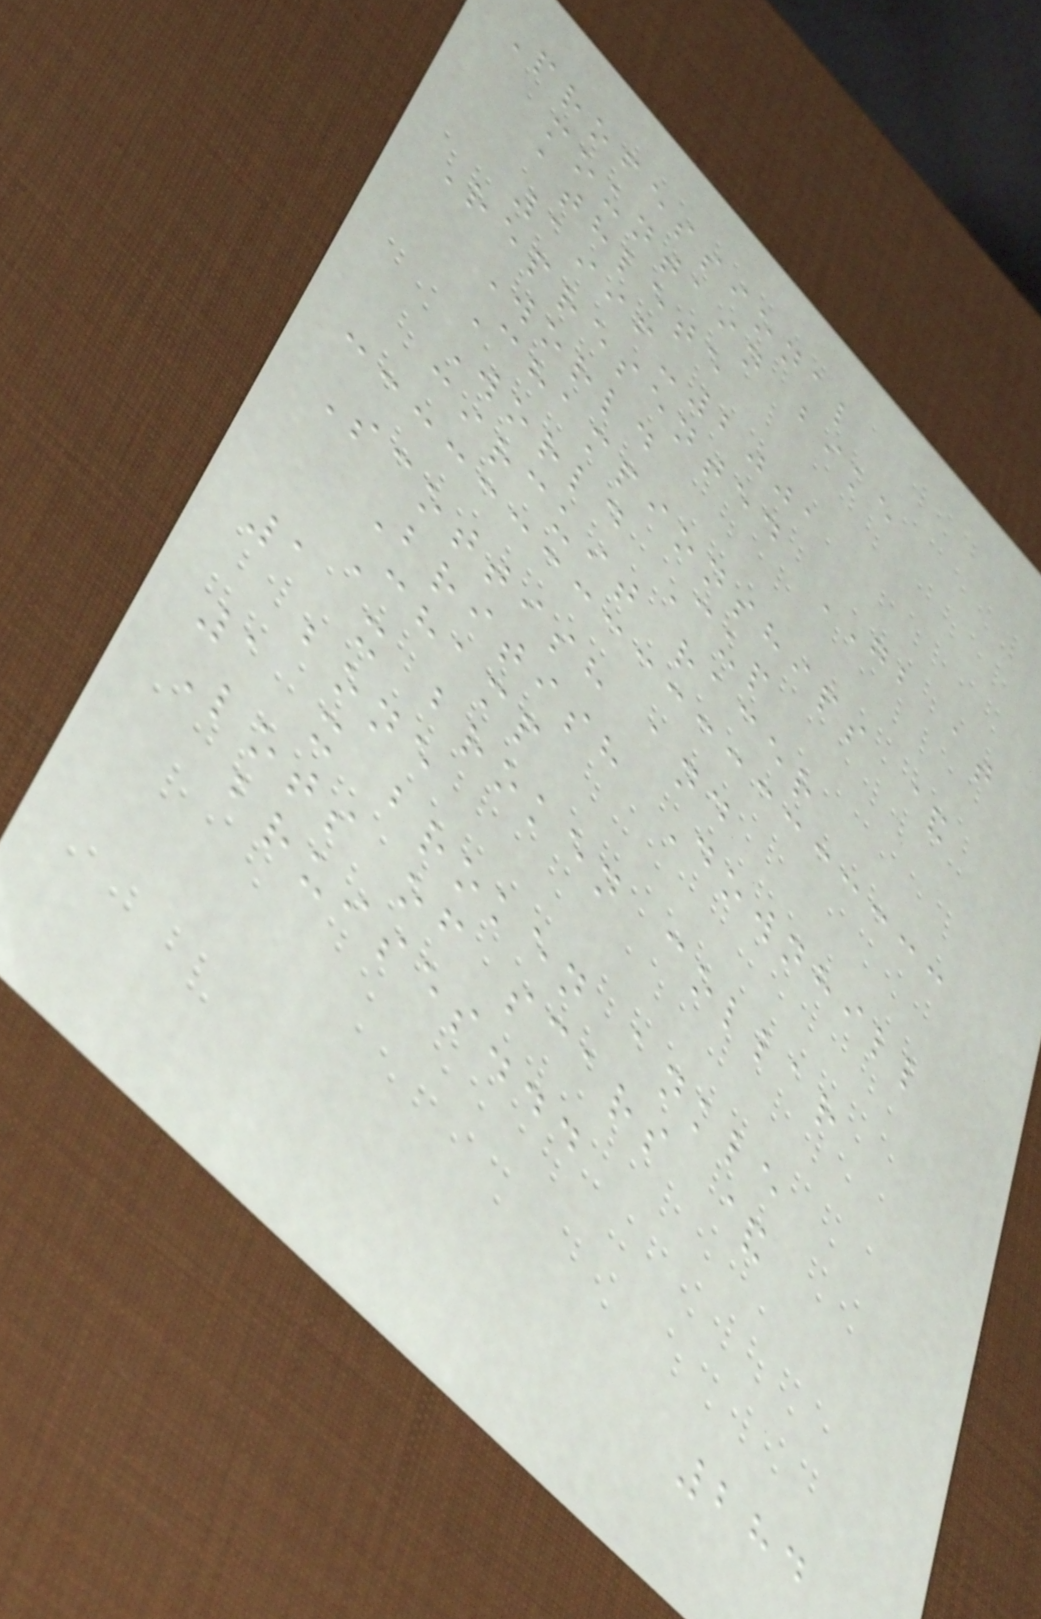Professional
mountain bike
athlete
1996-2001
Represented GB at
World
Championships &
World Cup
circuit racer
Scottish and
British Downhill
Champ
1 x broken collar
bone
1 x broken ankle
Lots of scars &
bruises...
284
